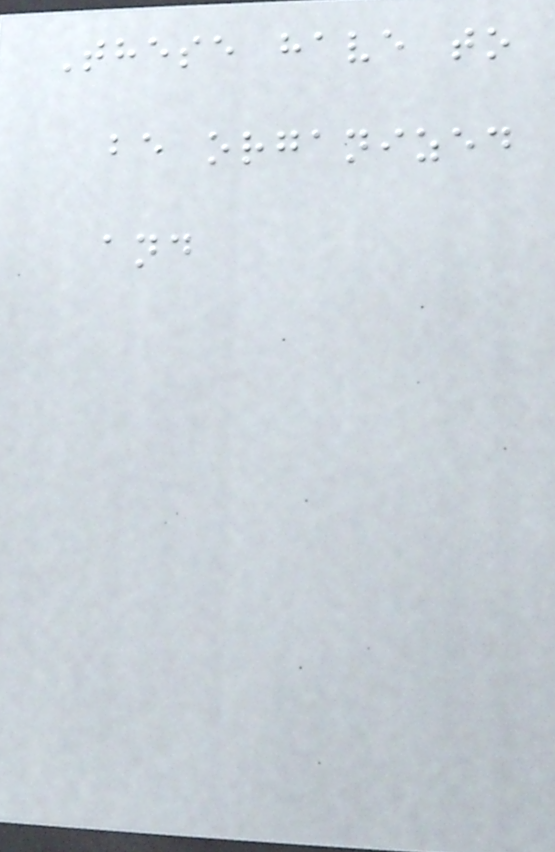These have to
be organized
and
